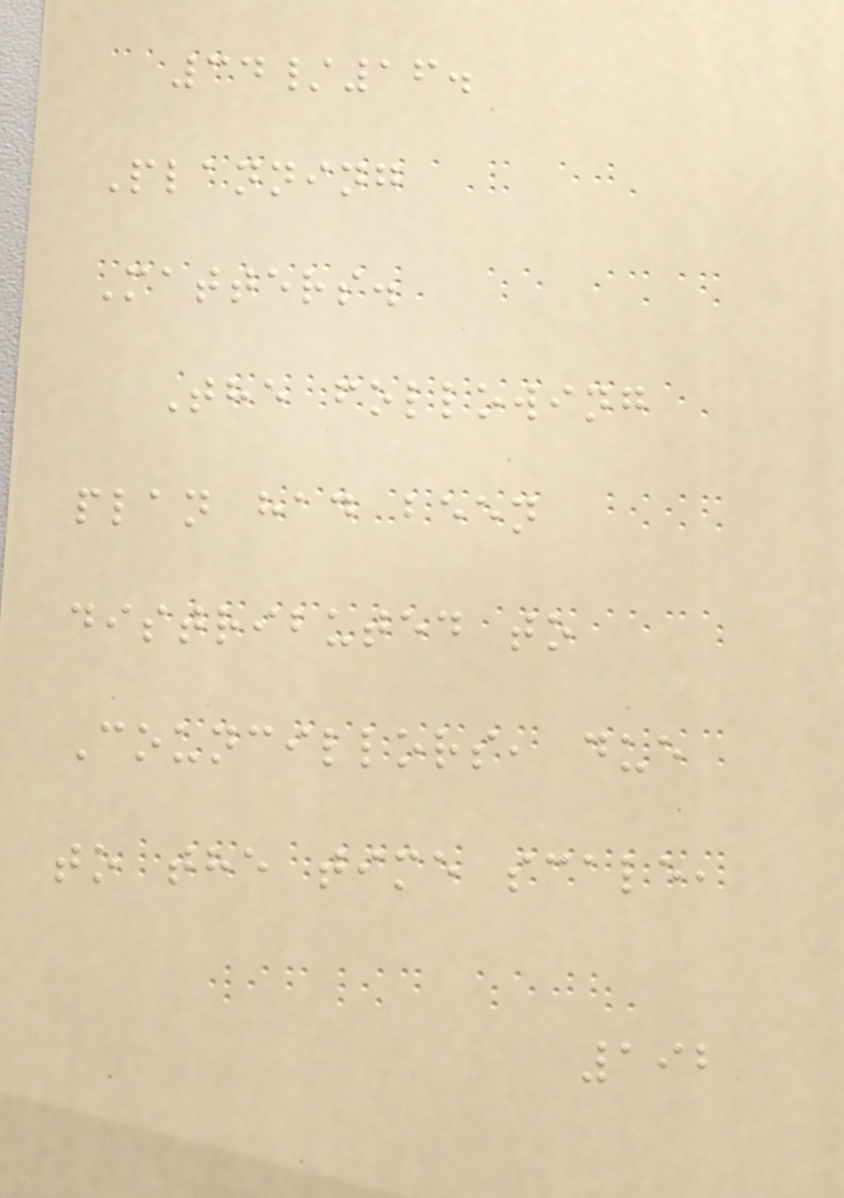34/16.
Planning
Matters.
The following
plan had been
distributed to
Councillors, due
to the time scale,
192
